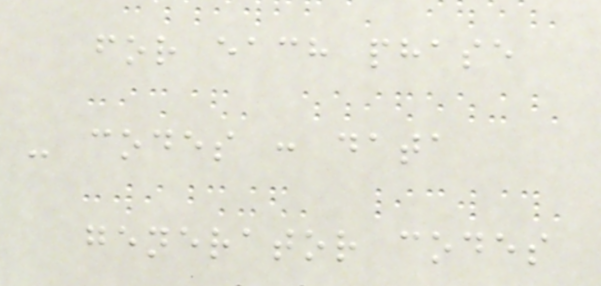for each phase
- codes : data
generator codes
